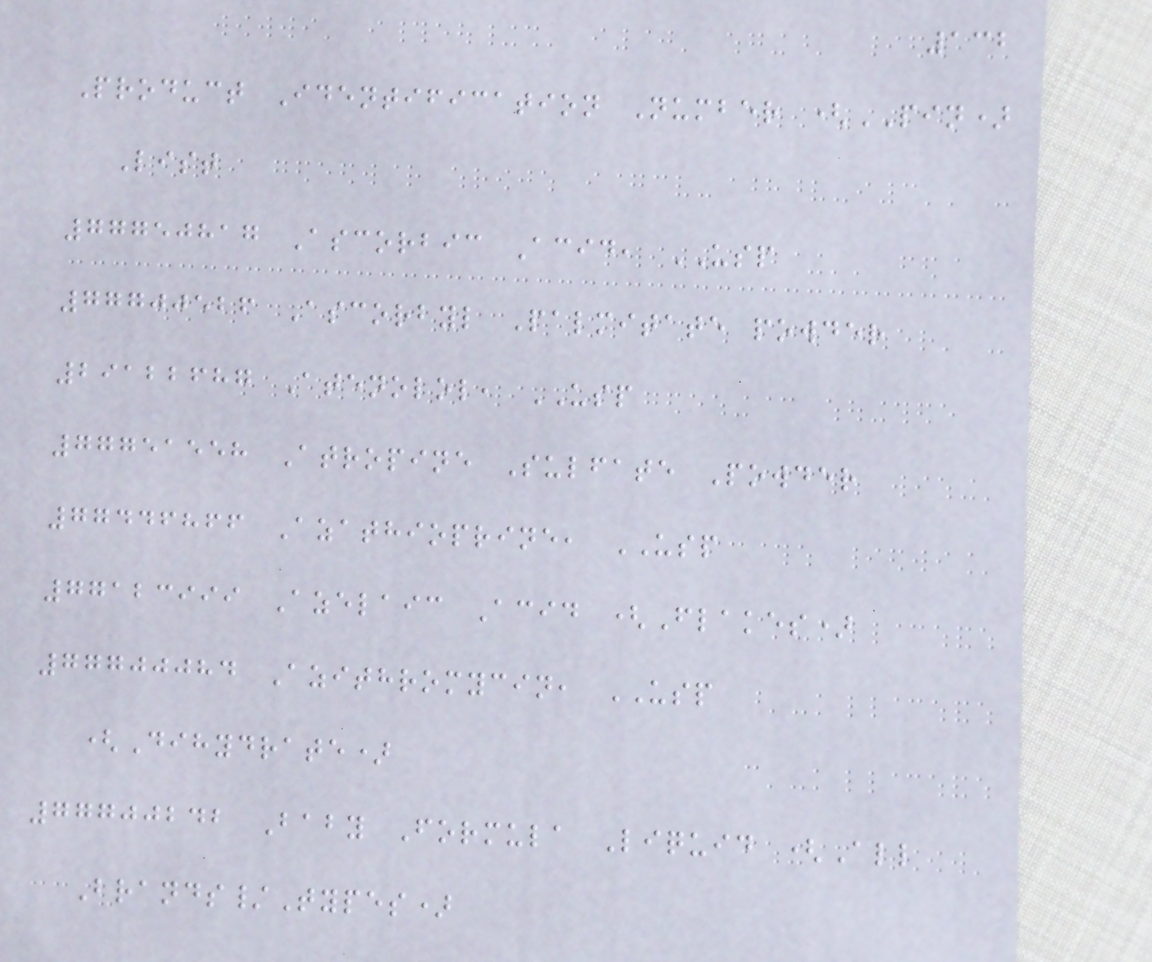132
Product Identification Number (PIN)
List
77750817 Ascorbic Acid, USP
77700526 Ascorbyl Palmitate powder
29122687 Atenolol, USP
77751558 Atropine Sulfate Powder
77446866 Azathioprine, USP
77123999 Azelaic Acid (Flakes)
77700084 Azithromycin, USP
(Dihydrate)
77700242 Baby Formula Liquid (All
Brands/Types)
